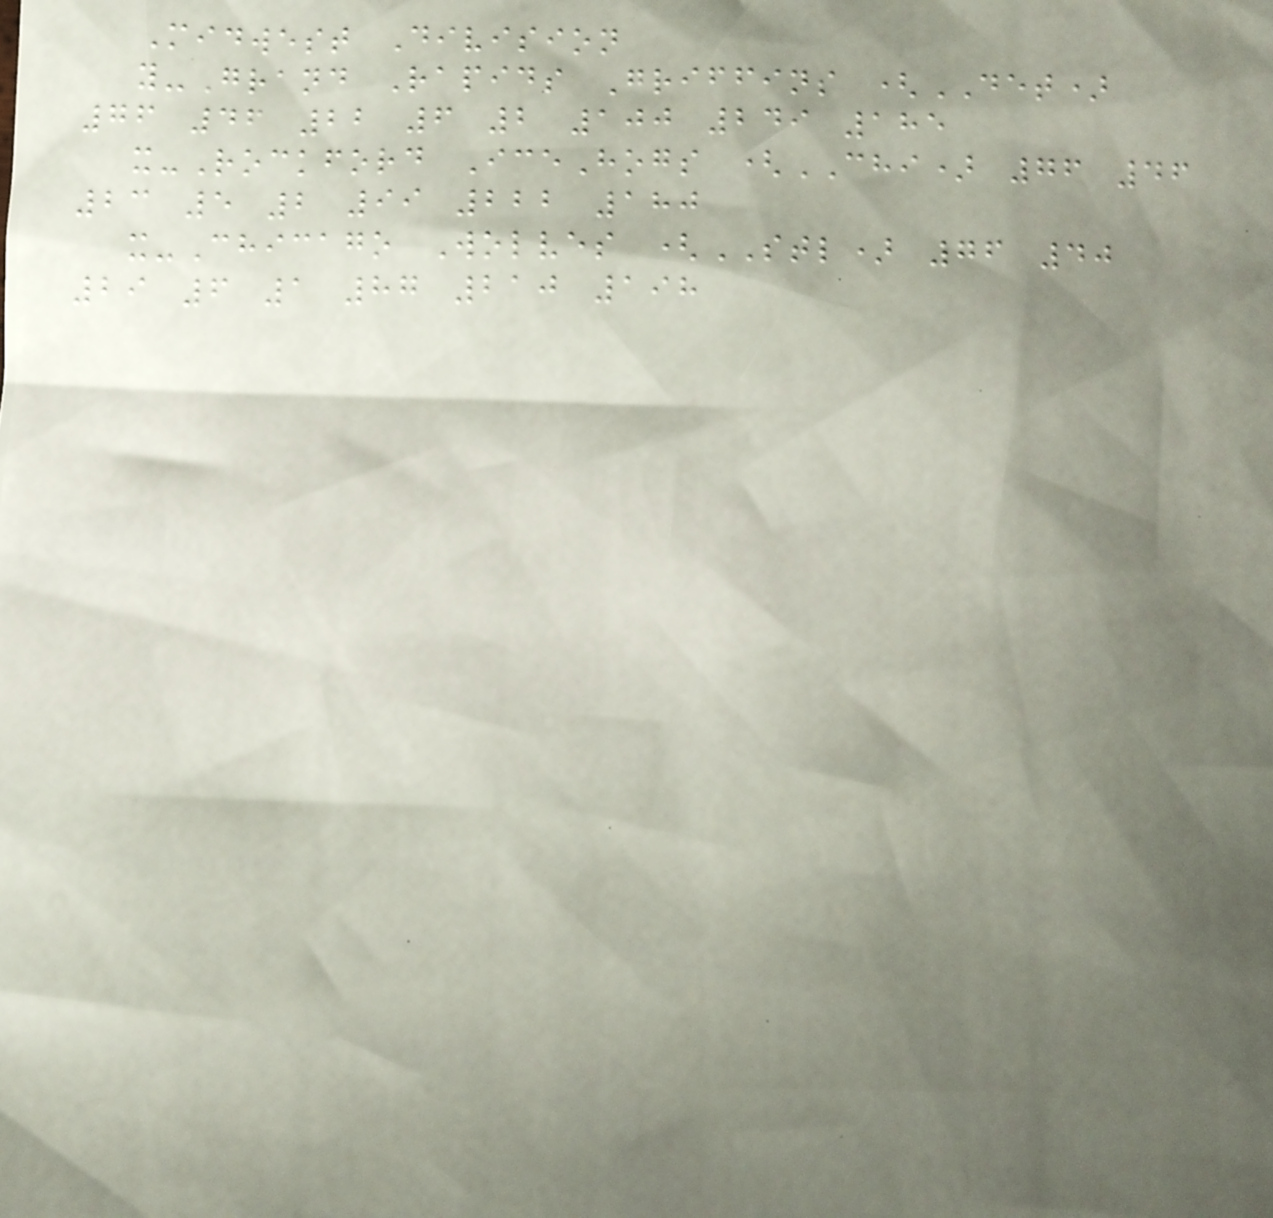Midwest Division
y-Grand Rapids Griffins (DET)
76 46 22 6 2 100 249 185
x-Rockford IceHogs (CHI) 76 46
23 5 2 99 222 180
x-Chicago Wolves (STL) 76 40
29 6 1 87 210 198
